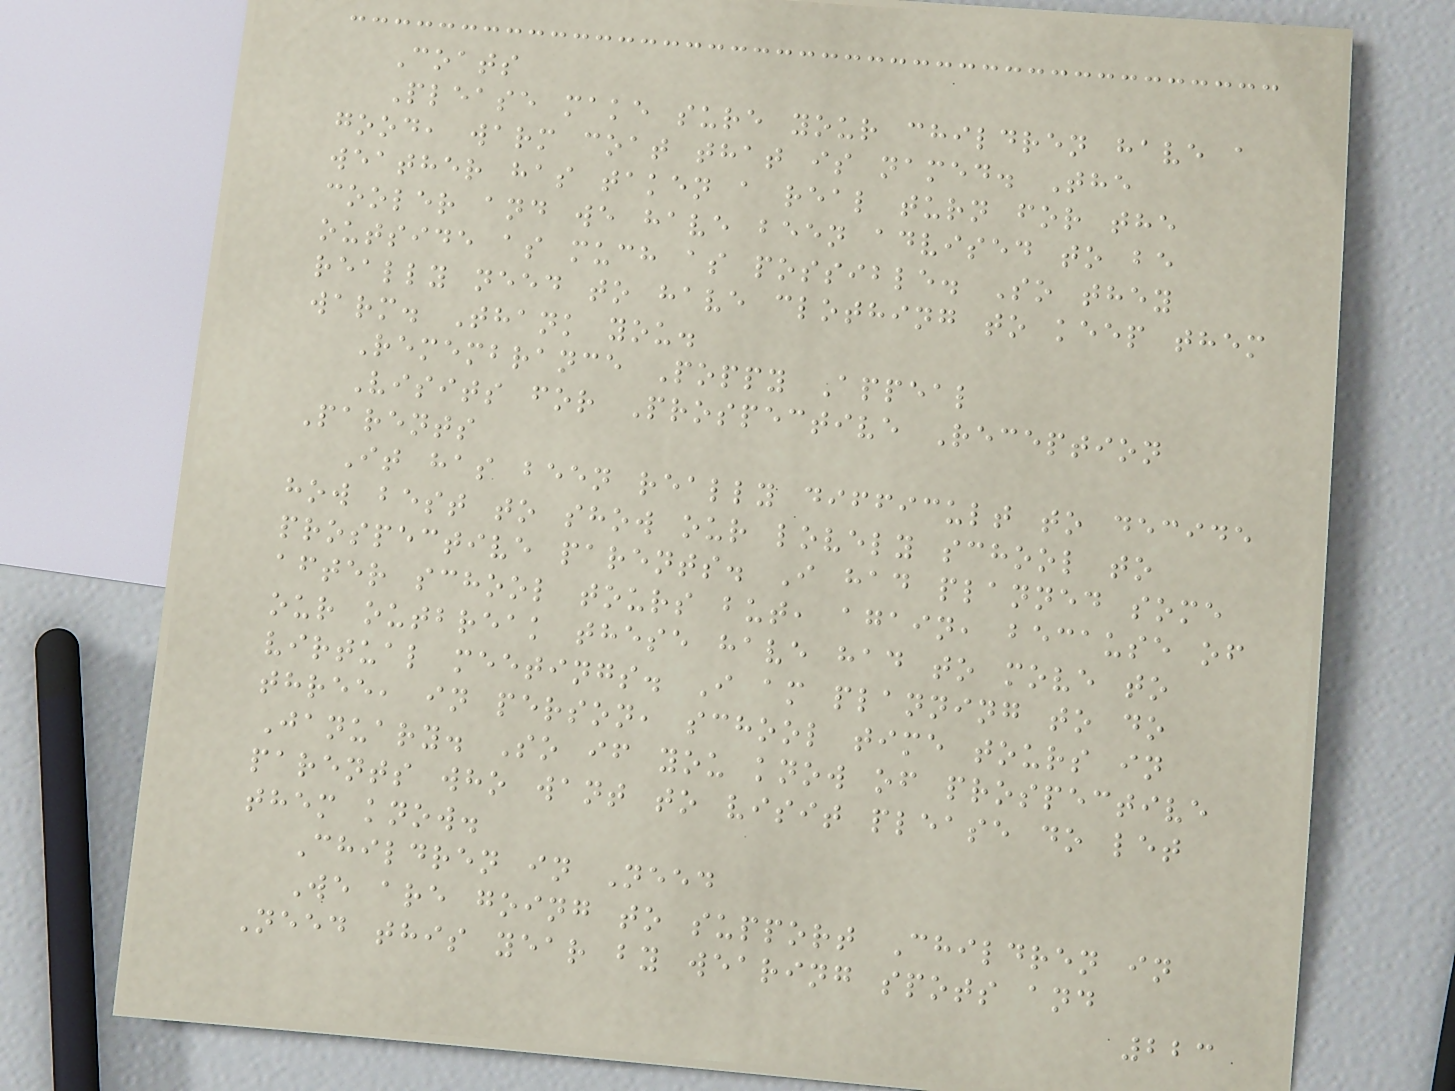Coats
Please make sure your children have a
good, warm coat that is named. The
weather has taken a real turn for the
cooler and we have been advised to be
outside as much as possible. So they
really need to have clothing to keep them
warm. Thank you.
Remembrance Poppy Appeal
Visits for Prospective Reception
Parents
It has been really difficult to decide
how best to show our lovely school to
prospective parents. I had planned some
after school tours but, again, because of
our outbreak these have had to move to
virtual meetings. I am planning to do
three, in person, school time tours in
January. So if you know of prospective
parents who want to visit please do let
them know.
Children in Need
We are going to support Children in
Need this year by wearing spots and
223
